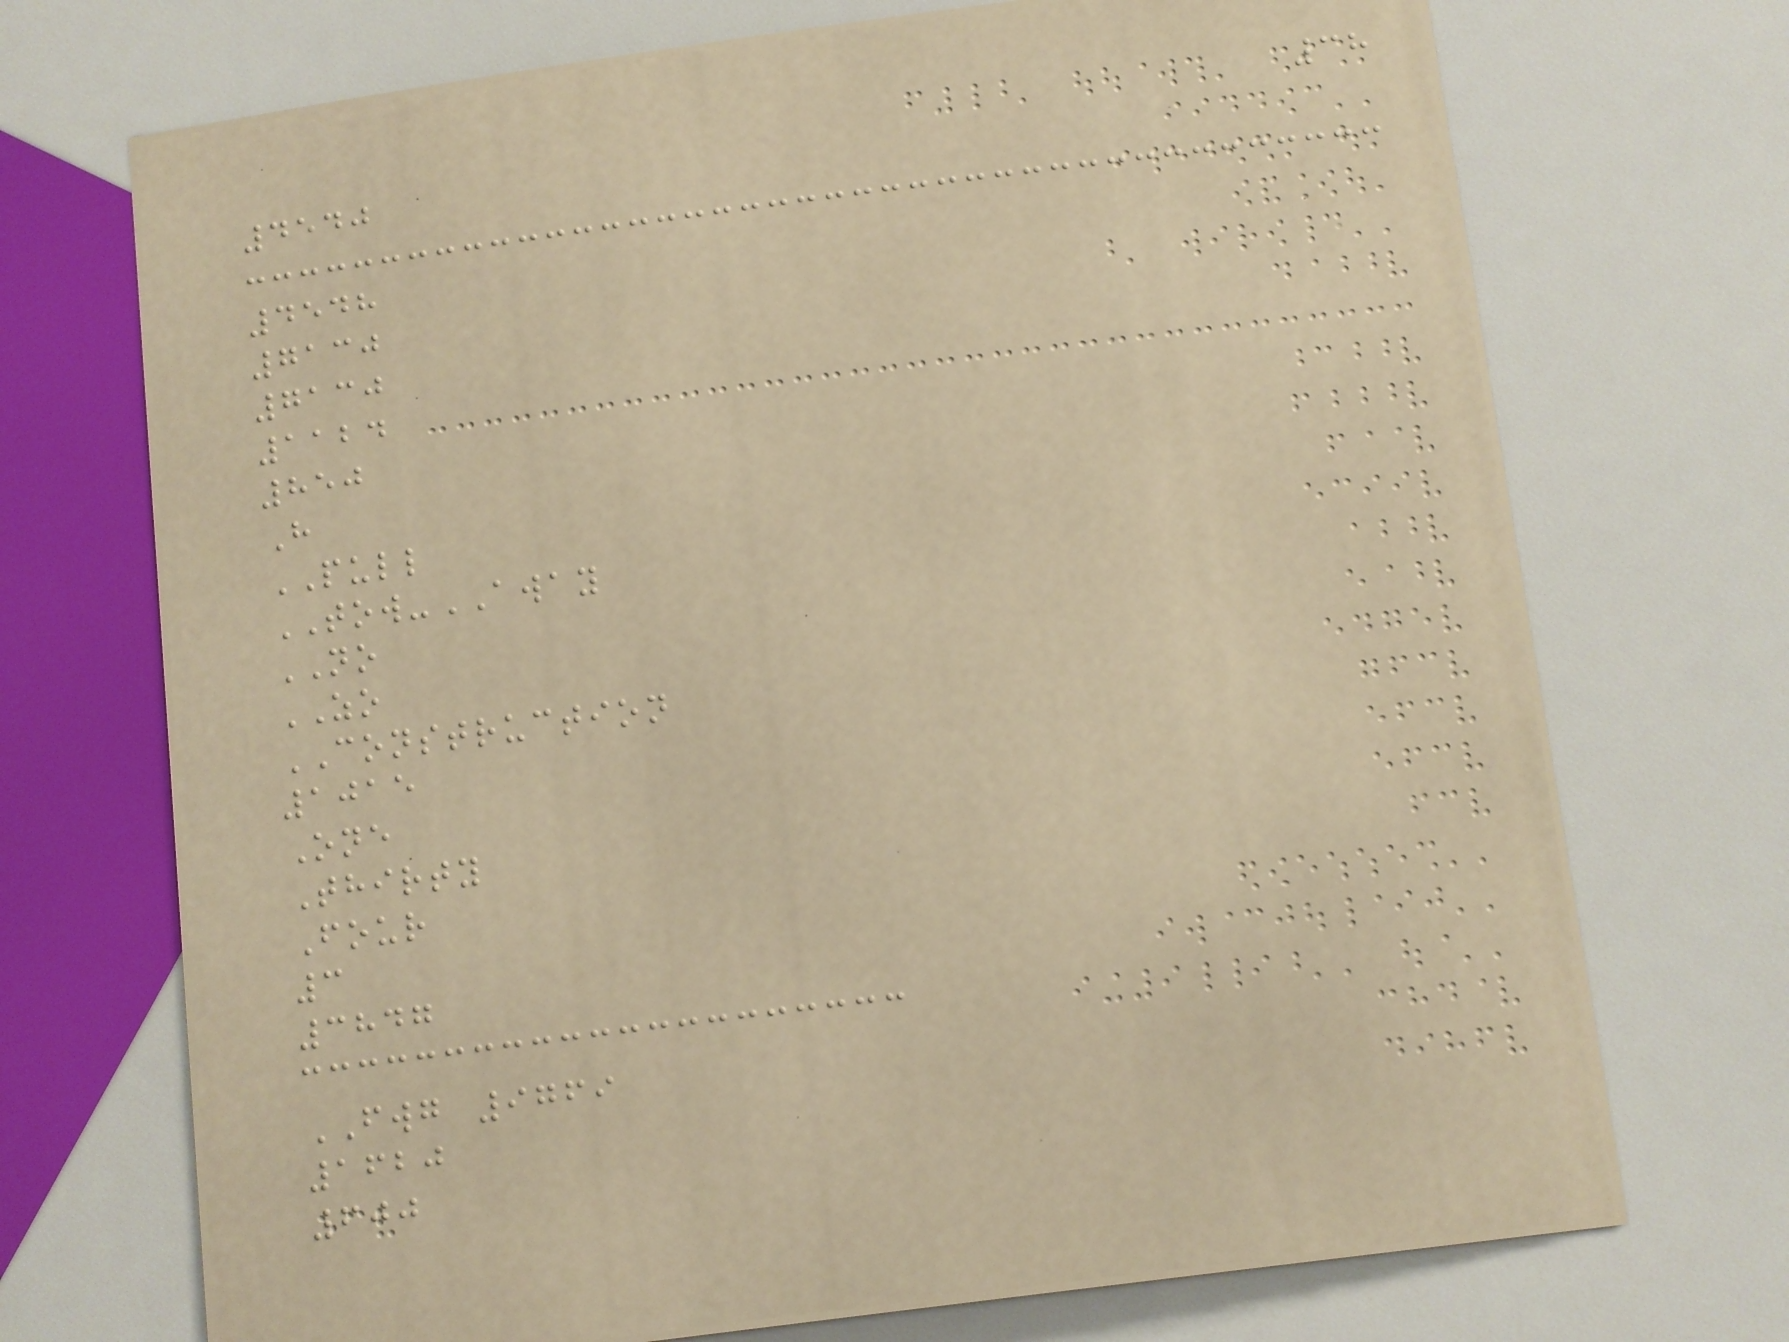38
4540
4548
7130
7130
1124
850
H
PULL
TOW-AWAY
NO
ZO
CONSTRUCTION
1015
One
Thirty
Four
3
3847
FWG 9769
1620
600
